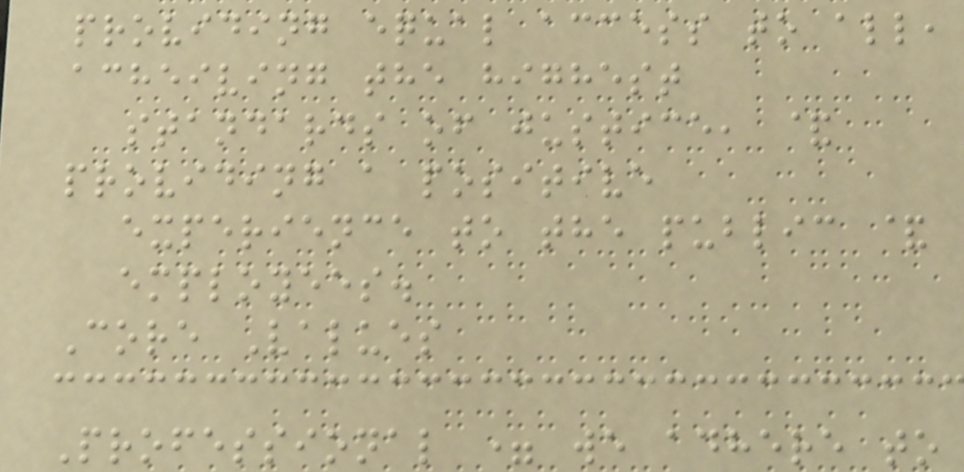providing equal access to all,
acheiving the highest
standards of justice, &
providing a positive
experience to the public &
employees.
Core Values
Professional = we adhere to
